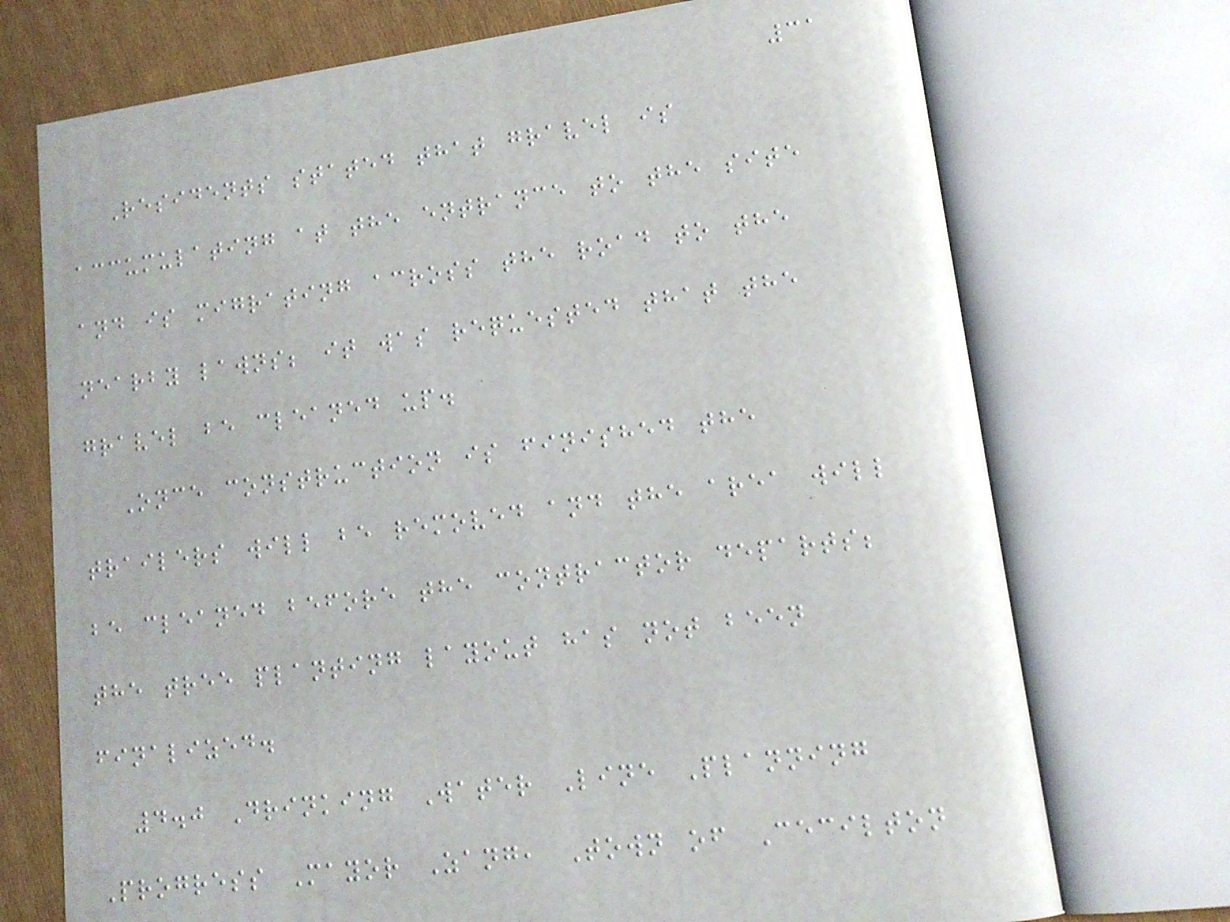31
Residents stated that gravel is
accumulating at the entrance to the site
and is migrating across the road to the
nearby lawns; it was requested that the
gravel be cleaned up.
Once construction is finished the
trailers will be removed and the area will
be cleaned before the contractor departs;
the tree planting layout has not been
finalized.
4.0 Drinking Water Line Planning
Progress Mayor Zang, Town of Cecilton
